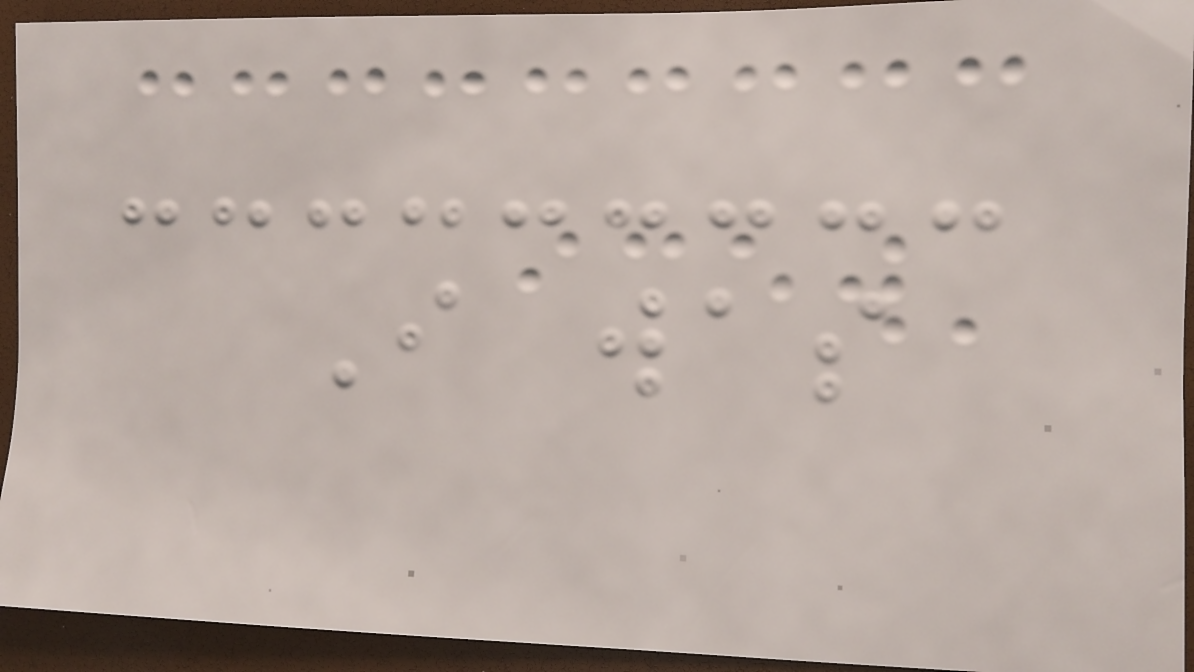I was
